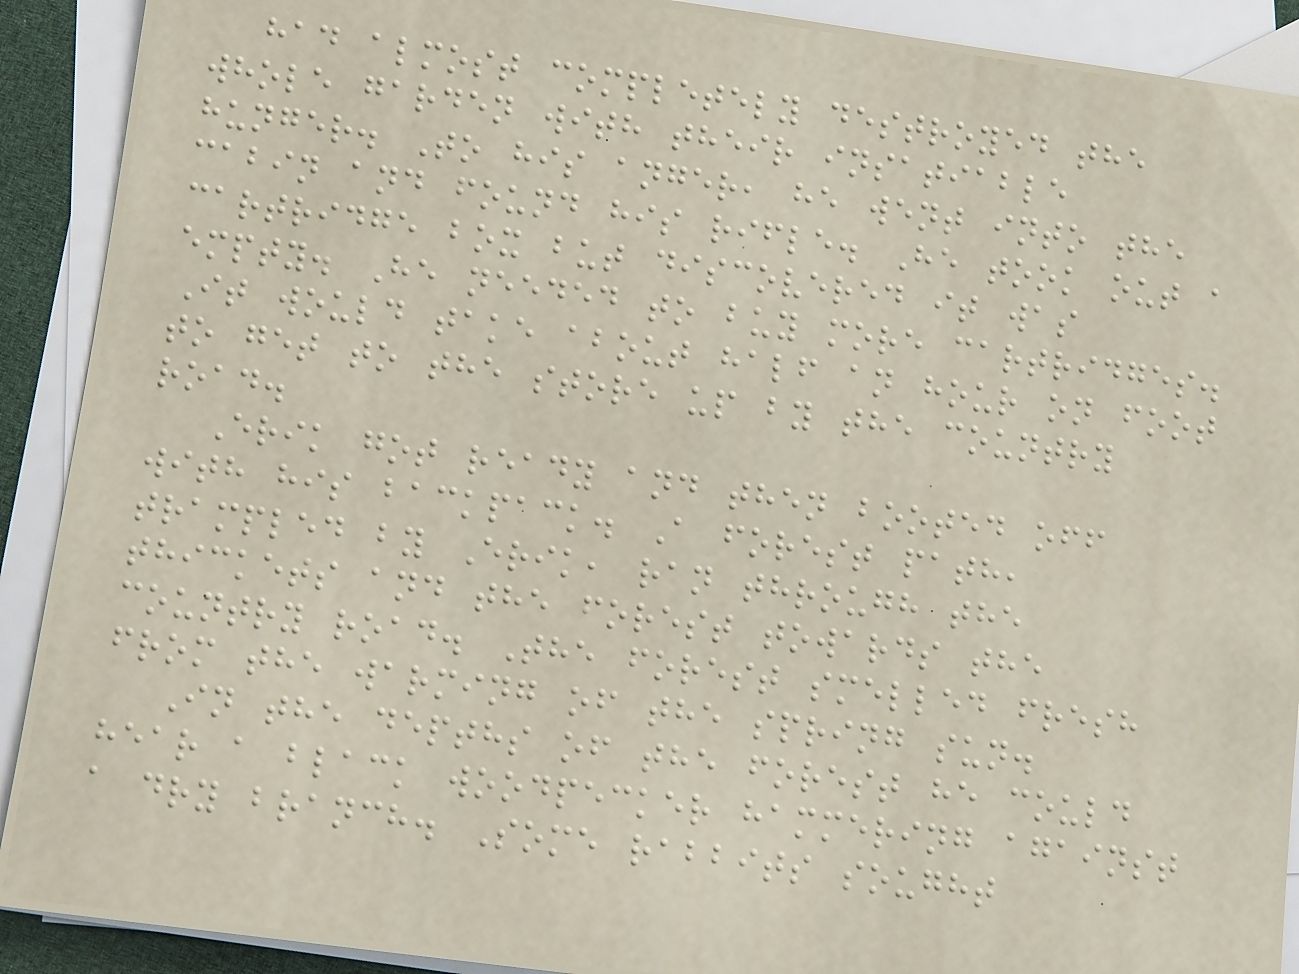had almost completely destroyed the
whole garden with their insatiable
hunger. To his anger, he went into the
cabin and found his rifle. He took out a
cartridge box but discovered it was
empty. He needed to buy more cartridges.
It would take about half an hour on foot
to get to the store up by the country
road.
Erik got ready and then booted off
with his backpack. A forest path,
trampled by Erik, ran through the
thickets and the forest towards the
country road. The forest smelled fresh
from the warming of the spring sun.
In the depths of the forest he could
hear a black woodpecker hammering against
a dry branch. Some rabbits sought
